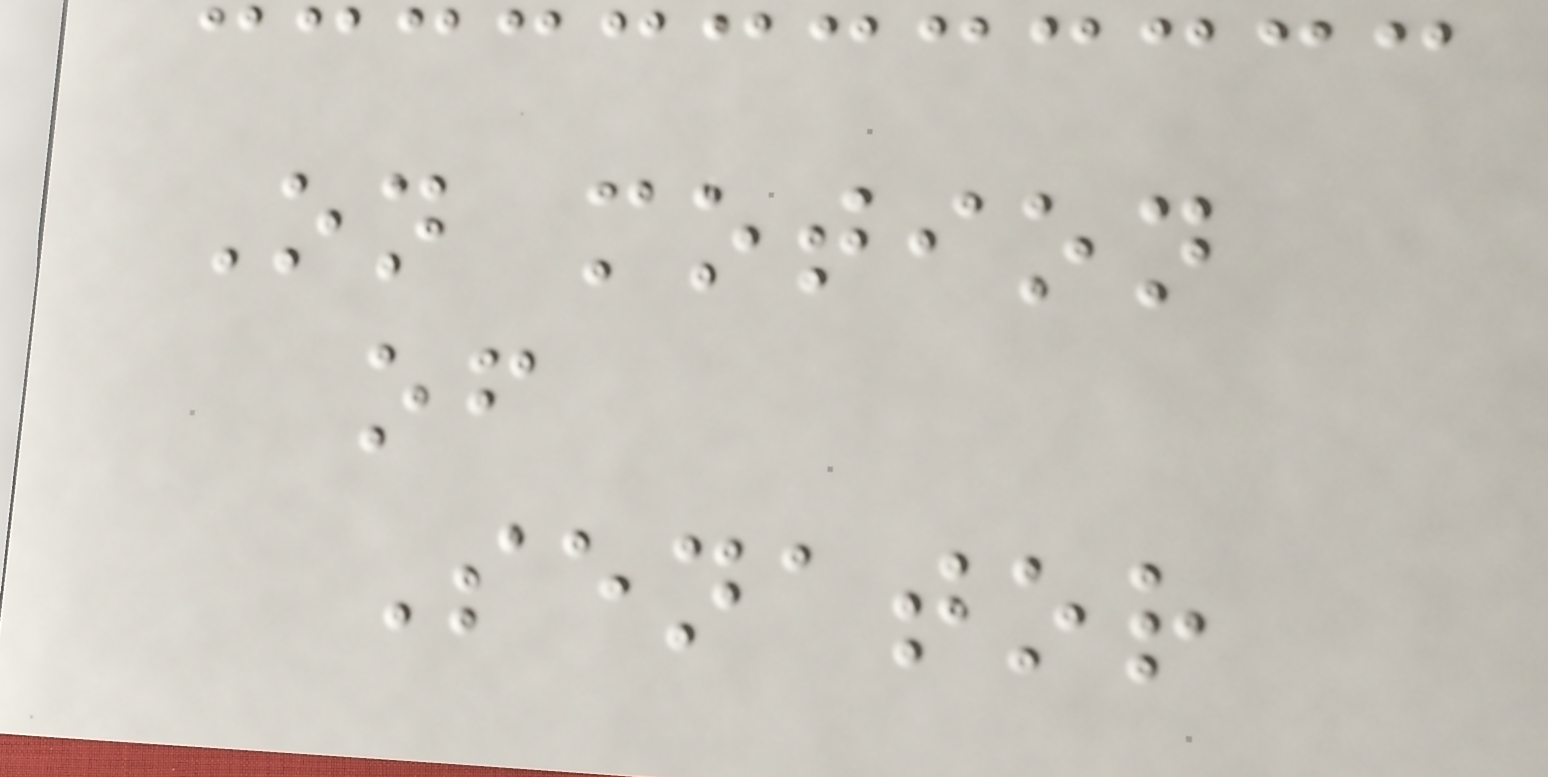On motion
of
Senator
